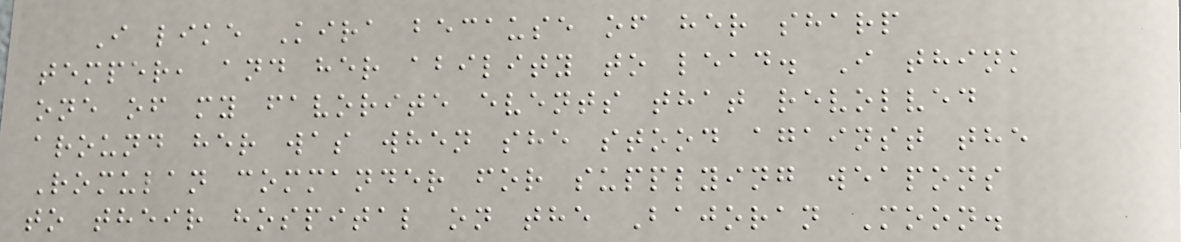I like Kira because of her sharp
temper, and her ability to lead. I think
one of my favorite events that revolved
around her was when she stood against the
Romulan commander for supplying weapons
to their hospital on the Bajoran Moon.
